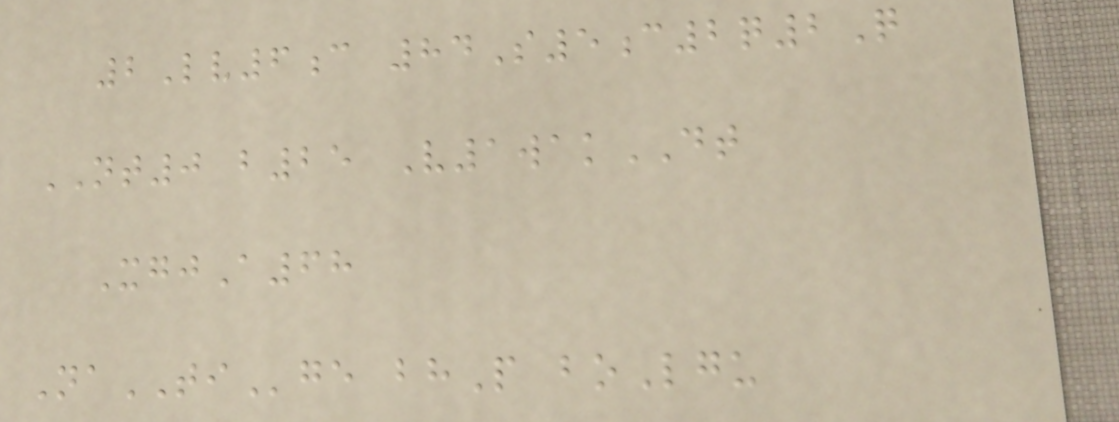2Lv6c 84S5c2q2Q
NT0 b25 V1wakDT
XgjA68
NaTIge bhP boLgu
